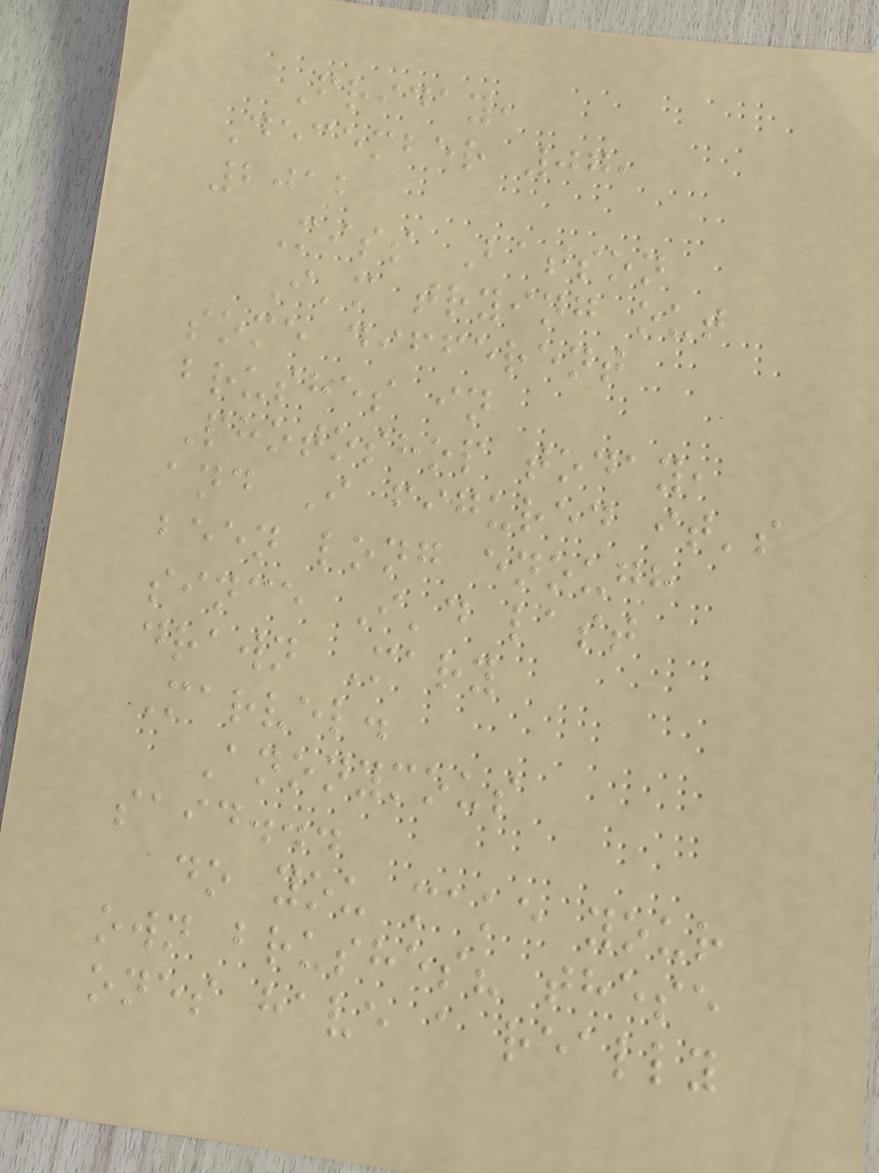Friday,
December 07,
2012
Miss Batson
I'm trying out
some different
brushes in
Photoshop today,
and I figured it's
been long enough
since I'd last
drawn Mary
Marvel.
Anonymous
said...
do you make your
own brushes? these
ones have a really
